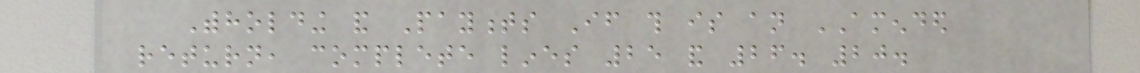Withholding and Payments If this is an AMENDED
return, complete lines 25 and 26. 20.
